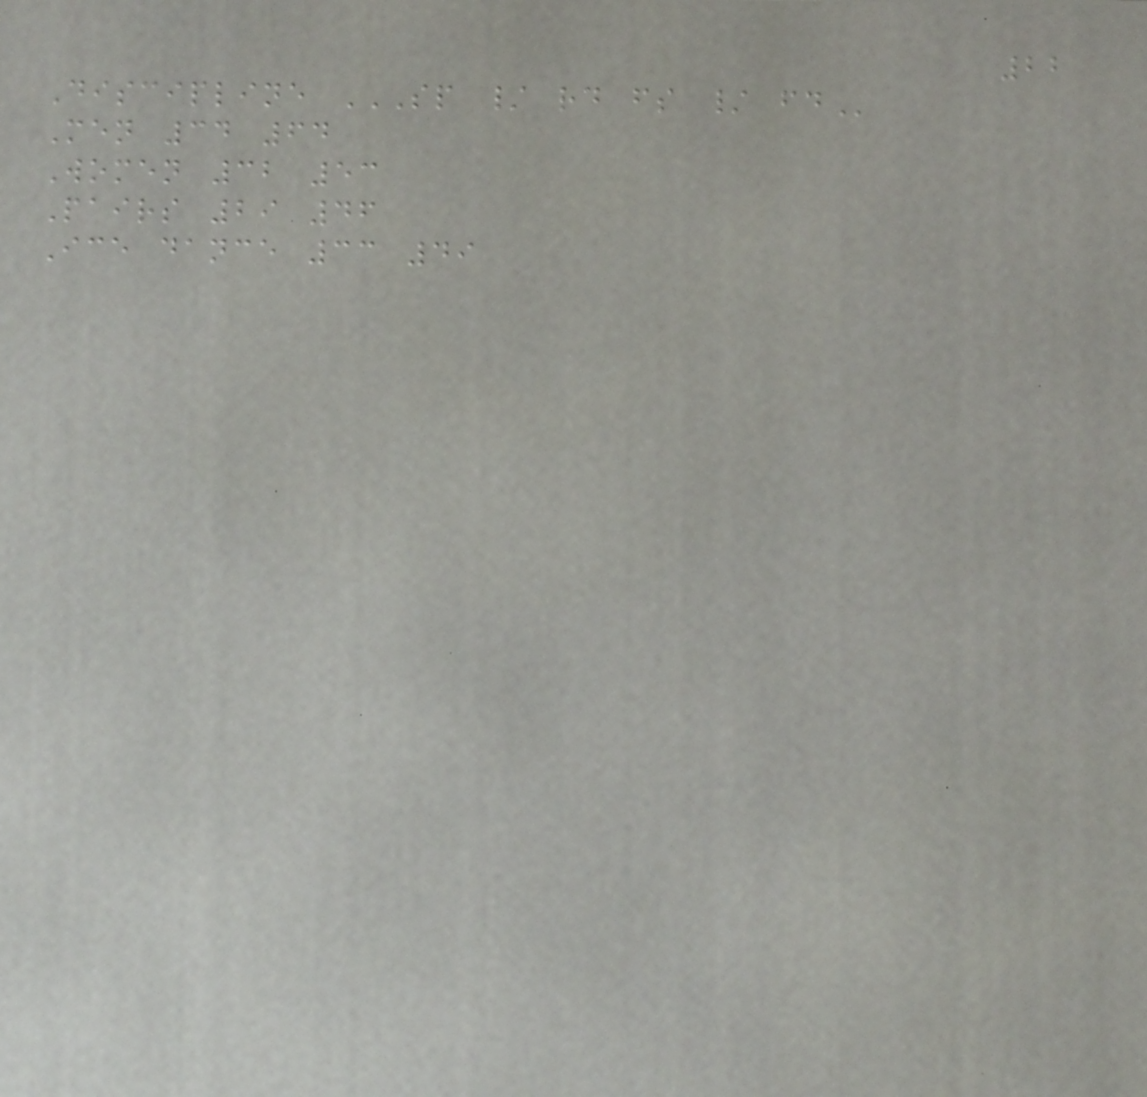22
Discipline SP / RD FS / FD
Men 34 64
Women 32 53
Pairs 29 46
Ice dance 33 49
